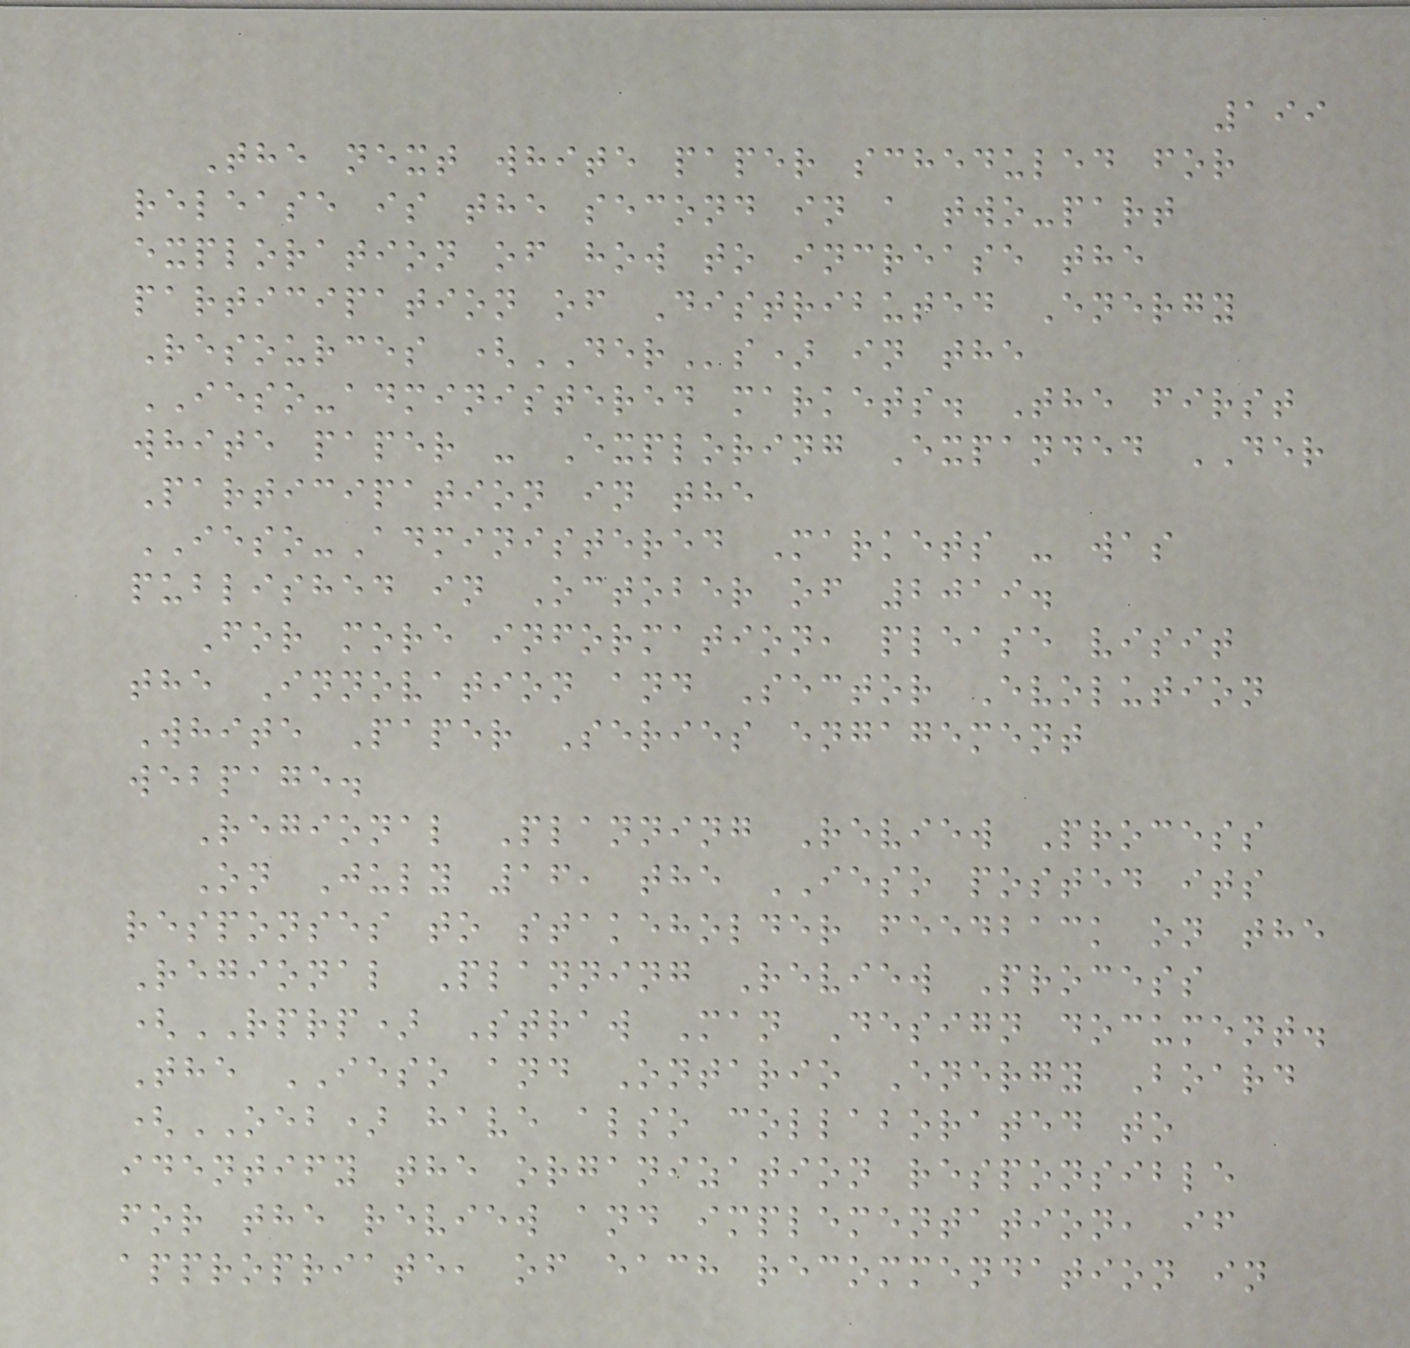199
The next white paper scheduled for
release is the second in a two-part
exploration of how to increase the
participation of Distributed Energy
Resources (DERs) in the
IESO-administered markets. The first
white paper - Exploring Expanded DER
Participation in the
IESO-Administered Markets - was
published in October of 2019.
For more information, please visit
the Innovation and Sector Evolution
White Paper Series engagement
webpage.
Regional Planning Review Process
On July 16, the IESO posted its
responses to stakeholder feedback on the
Regional Planning Review Process
(RPRP) Straw Man Design document.
The IESO and Ontario Energy Board
(OEB) have also collaborated to
identify the organization responsible
for the review and implementation, if
appropriate, of each recommendation in
